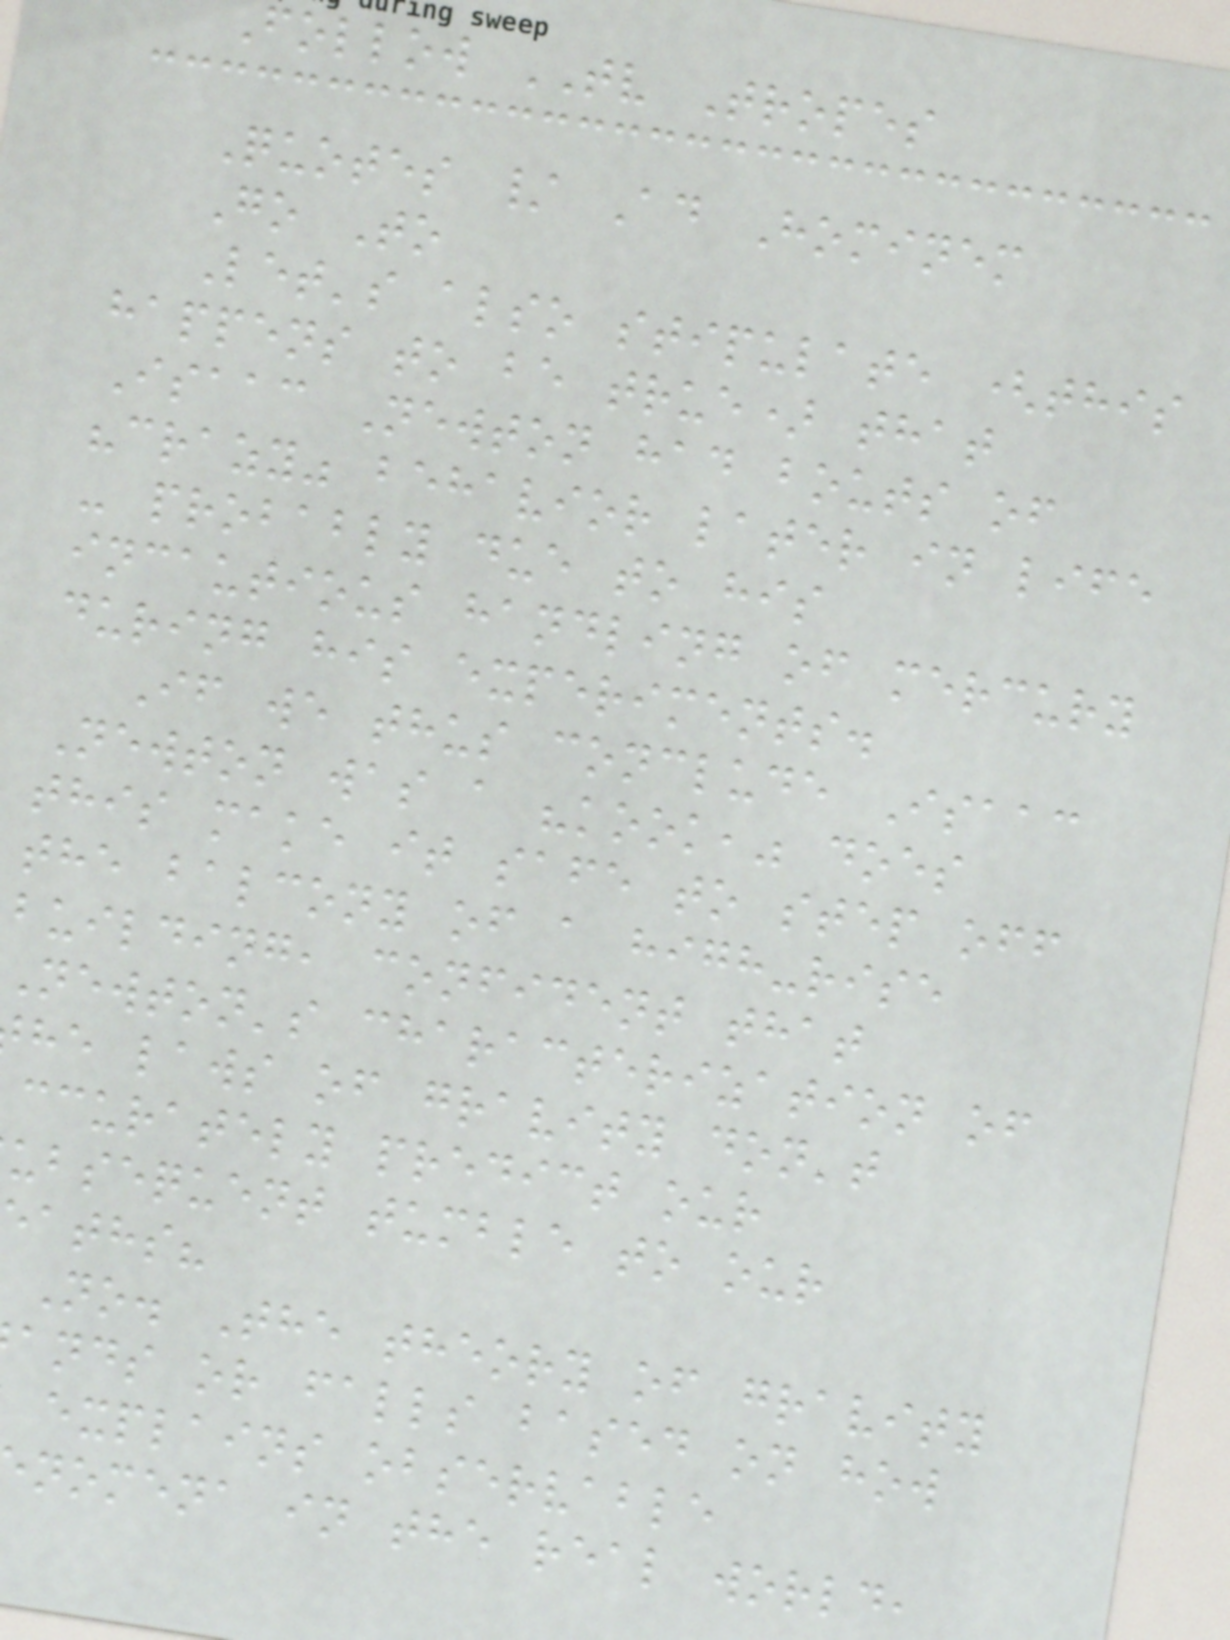follow TV Tropes
Quotes / Ad Hominem
Go To
Let's also stipulate (this
happens to be true) that
Isaac Newton had bouts of
"crazy" behavior later in life
- probably due to his
incautious handling of mercury
during his experiments.
If we thus conclude Isaac
Newton was a "kook," does
this make it safe to step off
the balcony of a high-rise
building, confident that
Newton's characterization of
he laws of gravity don't
ccurately predict our
ubsequent tumble to our
aths?
No. The theory of gravity
ands or falls based on how
explains observable
nomena in the real world,
